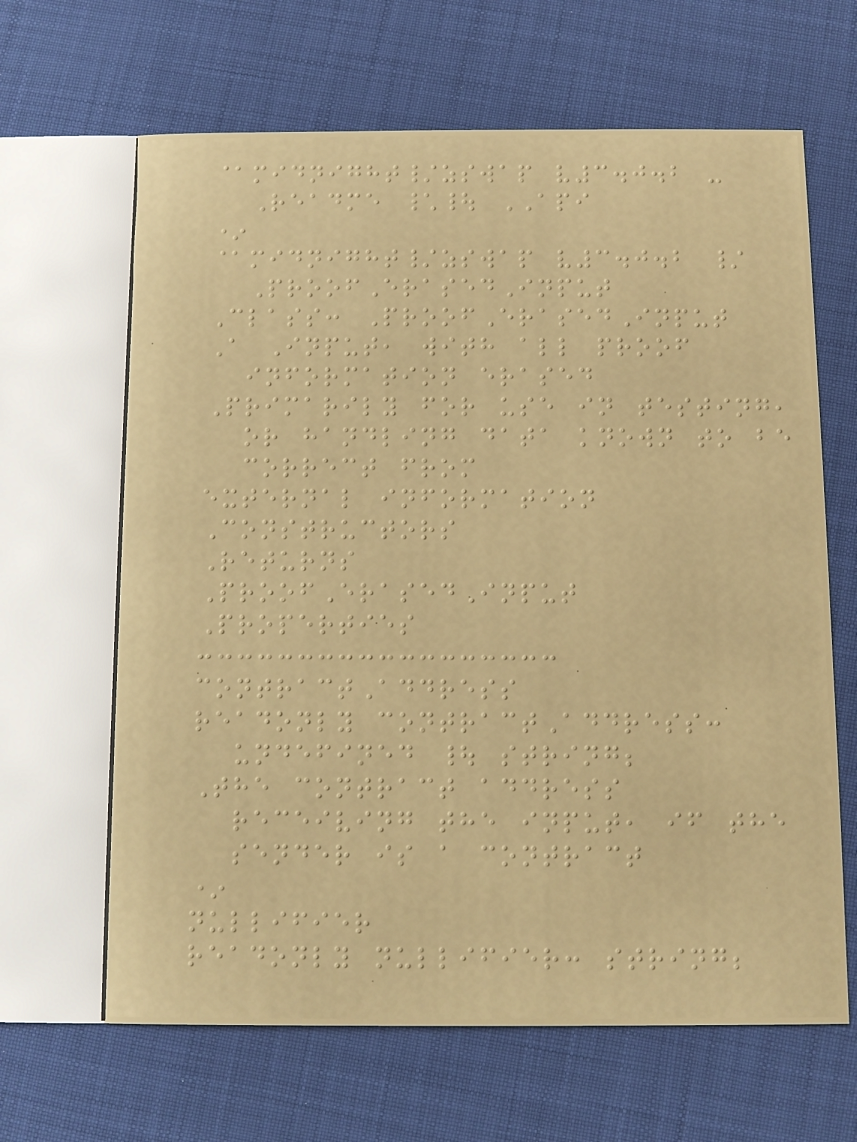@midnight/zswap v3.0.2 -
Readme \| API
*
@midnight/zswap v3.0.2 /
ProofErasedInput
Class: ProofErasedInput
A Input, with all proof
information erased
Primarily for use in testing,
or handling data known to be
correct from
external information
Constructors
Returns
ProofErasedInput
Properties
contractAddress
readonly contractAddress:
undefined | string;
The contract address
receiving the input, if the
sender is a contract
*
nullifier
readonly nullifier: string;
